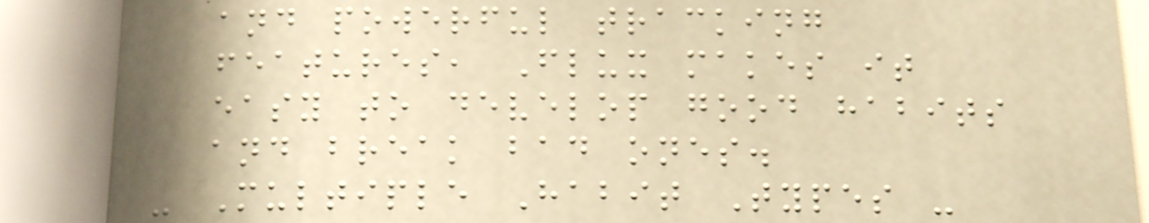and powerful tracking
features, Flux makes it
easy to develop good habits
and break bad ones.
- Multiple Habit Types -
